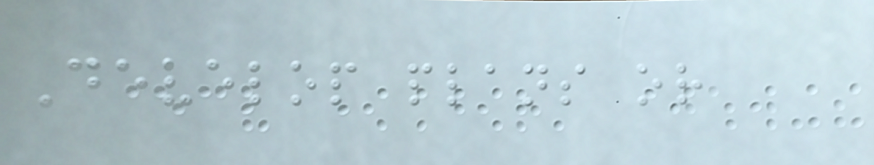Develop plans or
